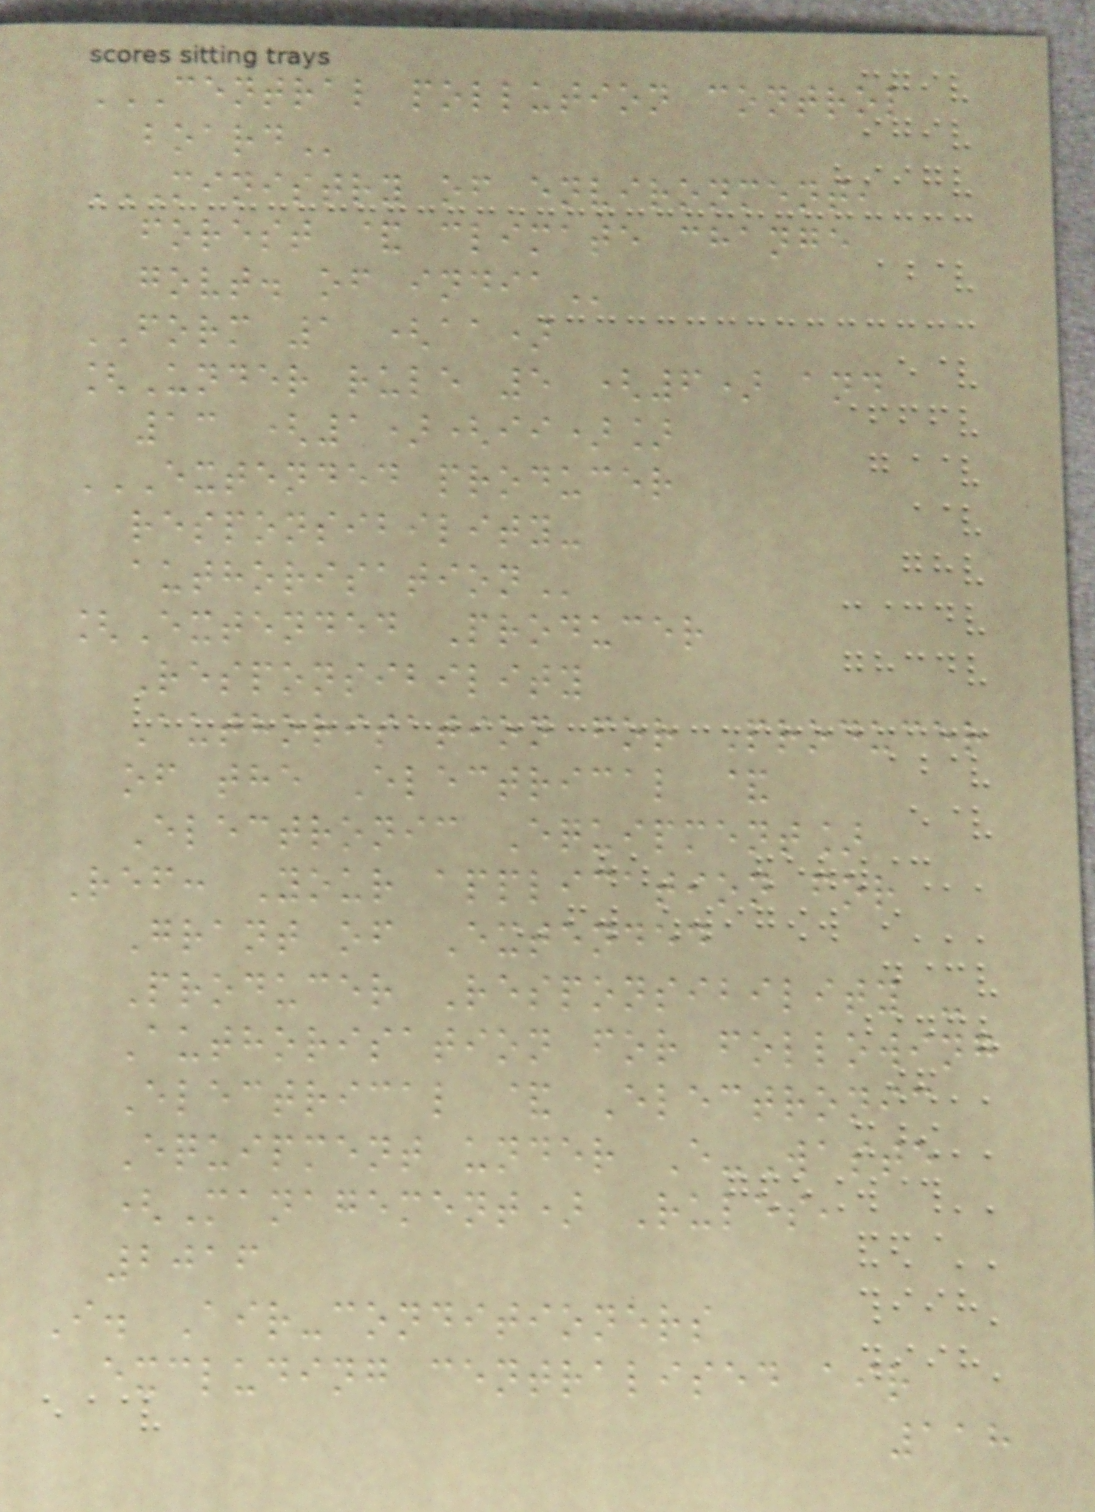CENTRAL POLLUTION CONTROL
BOARD
MINISTRY OF ENVIRONMENT,
FOREST & CLIMATE CHANGE
GOVT. OF INDIA
FORM 1 (aa)
[Under rule 5 (6) and
13 (1)(ii)]
EXTENDED PRODUCER
RESPONSIBILITY-
AUTHORISATION
[Extended Producer
Responsibility
Authorisation for Producer
of the Electrical &
Electronic Equipment]
Ref: Your application for
Grant of Extended
Producer Responsibility -
Authorisation for following
Electrical & Electronic
Equipment under E-Waste
(Management) Rules,
2016
I. Air-conditioners
excluding centralised air
118
